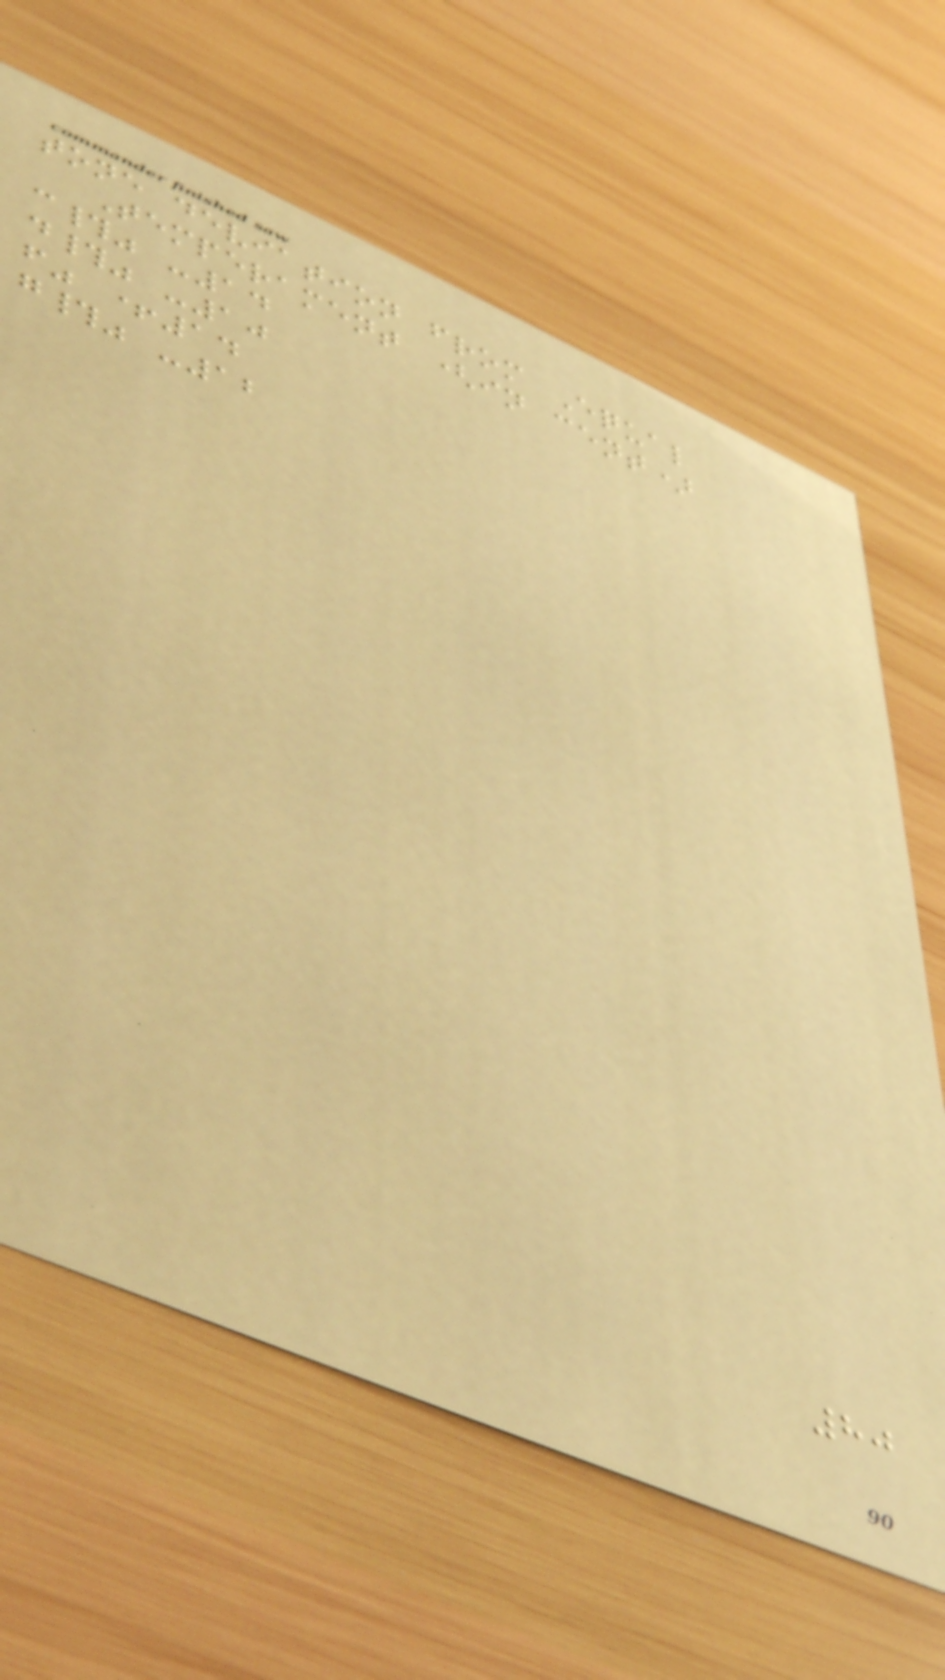tone deviation from Equal
Temperament (in cent)
c#" -14
d#" -10
f" +14
g#" -12
80
